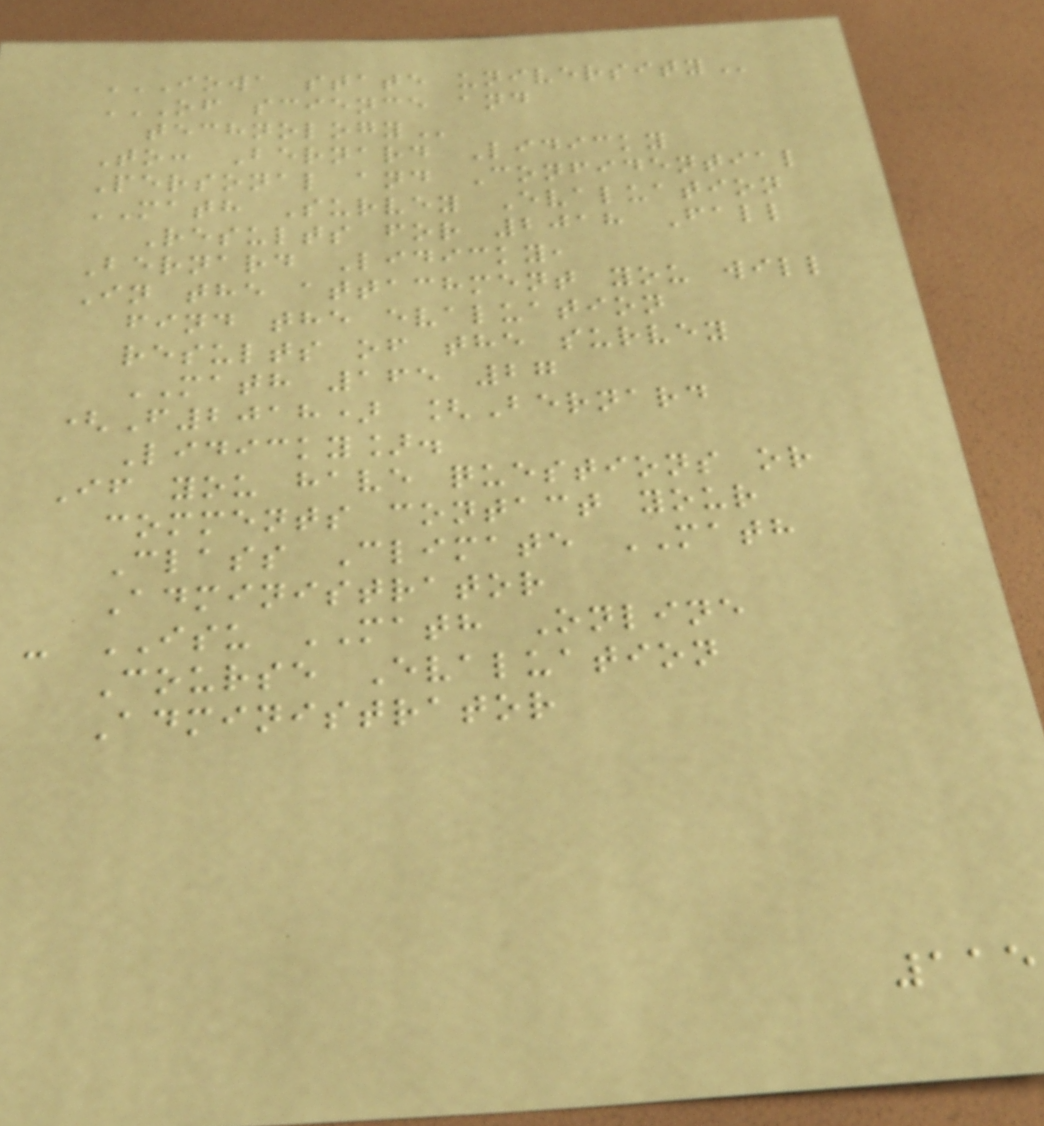IOWA STATE UNIVERSITY
OF SCIENCE AND
TECHNOLOGY
To: Bernard Lidicky
Personal and Confidential
MATH Survey Evaluation
Results for 2018 Fall
Bernard Lidicky,
In the attachment you will
find the evaluation
results of the survey
MATH 165 27
(F2018) [Bernard
Lidicky].
If you have questions or
comments contact your
Class Climate MATH
Administrator
- ISU MATH Online
Course Evaluation
Administrator
115
